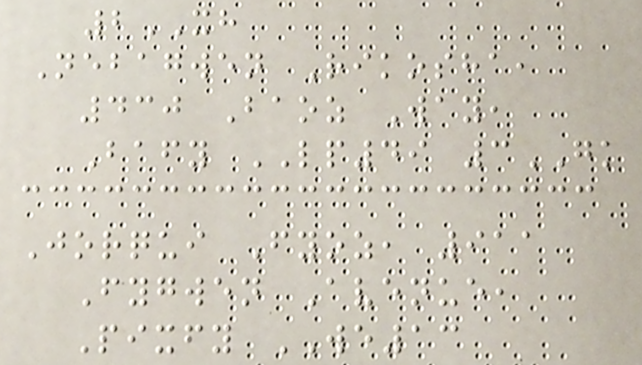2XH
Nebagwen Rikosha,
430 Baoz Way,
Bafy LP49 3GK
Jorqui Fyoz, 911
Fygwen Avenue,
Pixfy WE13
